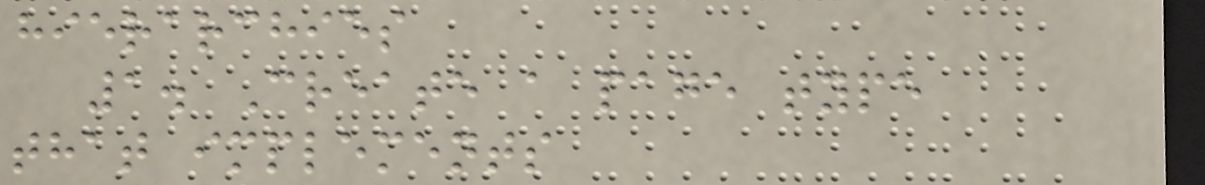hierarchies
1. Create a page type
that implements
